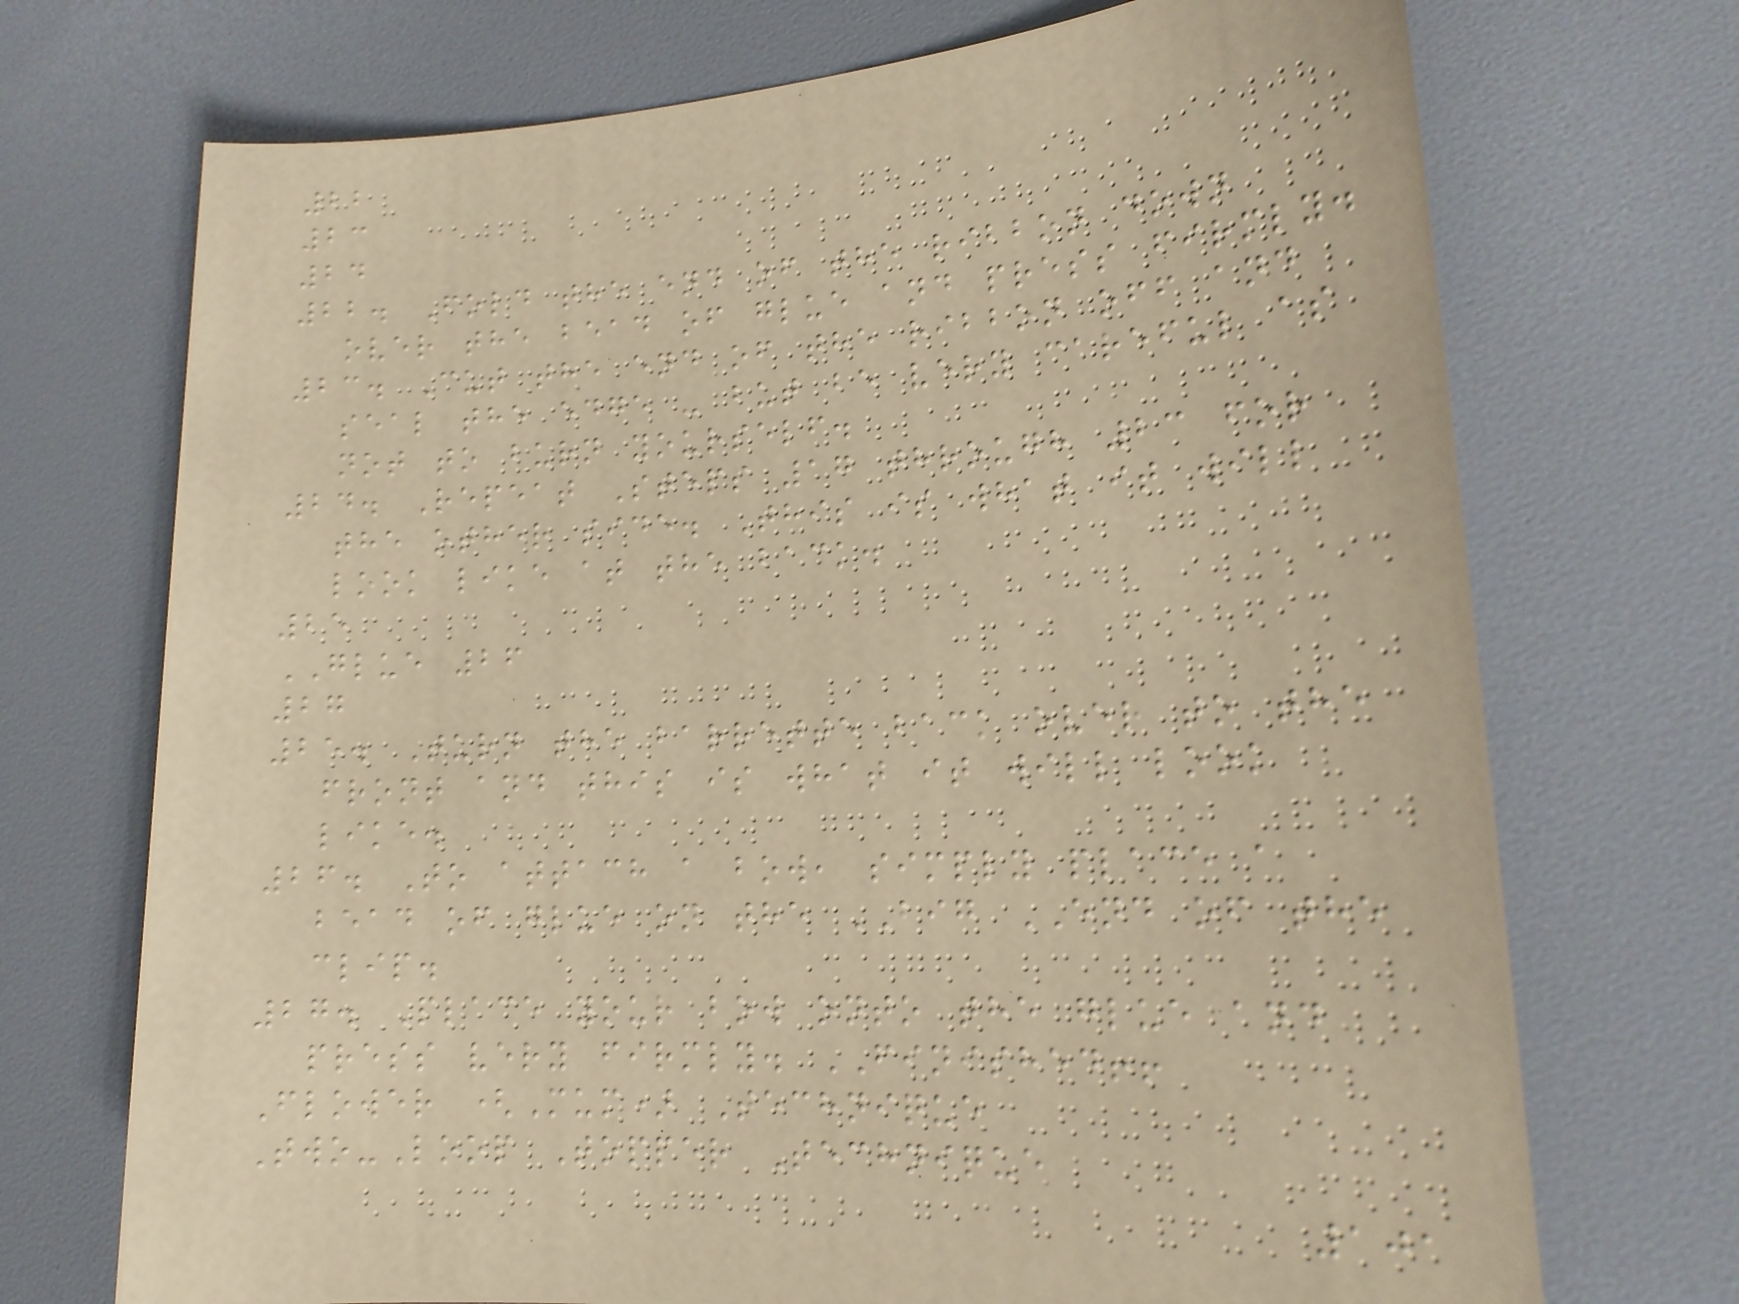22
23
24
22. Fold the end of the ribbon down
over the bead of glue and press firmly.
23. Cut the end of the ribbon off and
seal the edge - but be very careful as
not to burn yourself.
24. Repeat Steps 17 through 23 for
the other side. This is what it will
look like at the back.
25
GLUE 26
27
25. Turn the barrette back over to the
front and this is what it will look
like.
26. To attach a bow, simply place a
bead of glue on the BIG END of the
clip.
27. Place your bow onto the glue and
press very firmly. FINISHED!!
Flower (Mum) Technique
Two-Loop Topper Technique
101
